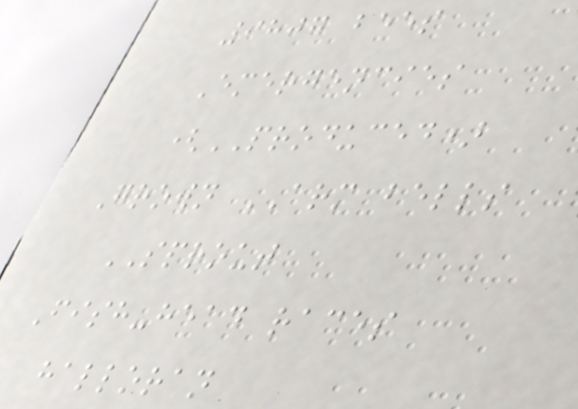9807 bees
Emergencies
(PRODUCED)
Grown ARM bells
SPROUT
Fish-head races
halloran
